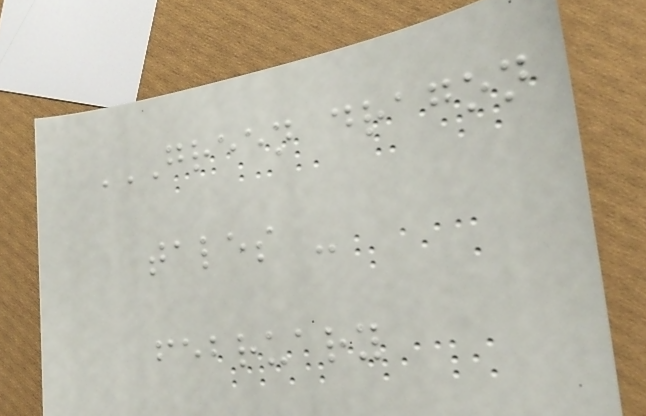GREEN DRAGON
TALES -
FEBRUARY
